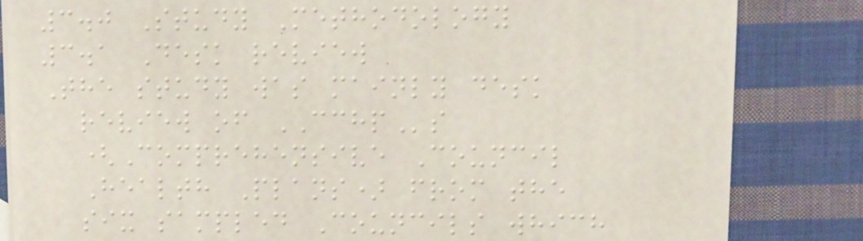3.0 Study Methodology
3.1 Desk review
The study was mainly desk
review of CCHPs
(Comprehensive Council
Health Plans) from the
six sampled Councils which
